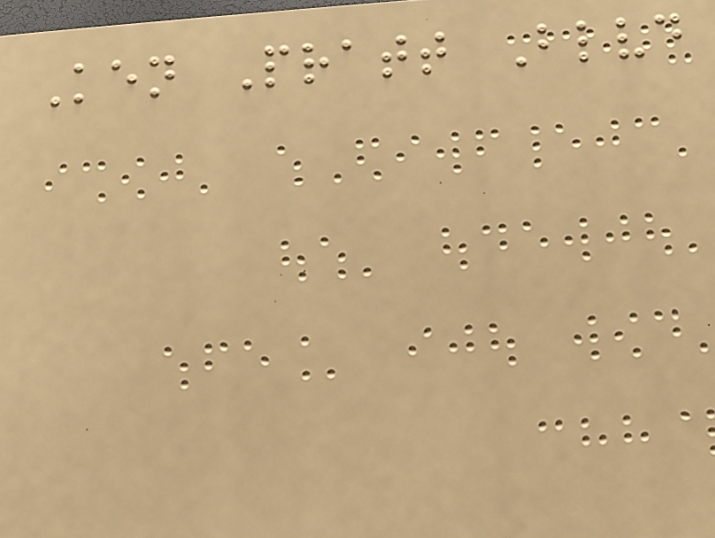Ken Pratt Blvd
